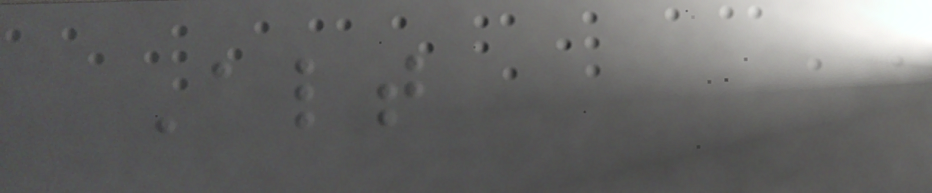Alt
